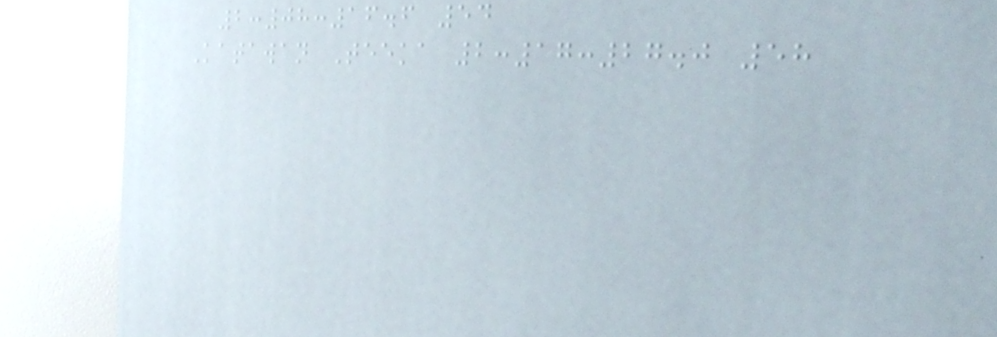2:08:16.6 54
Katawan Teeka 2:17:27.0 58
